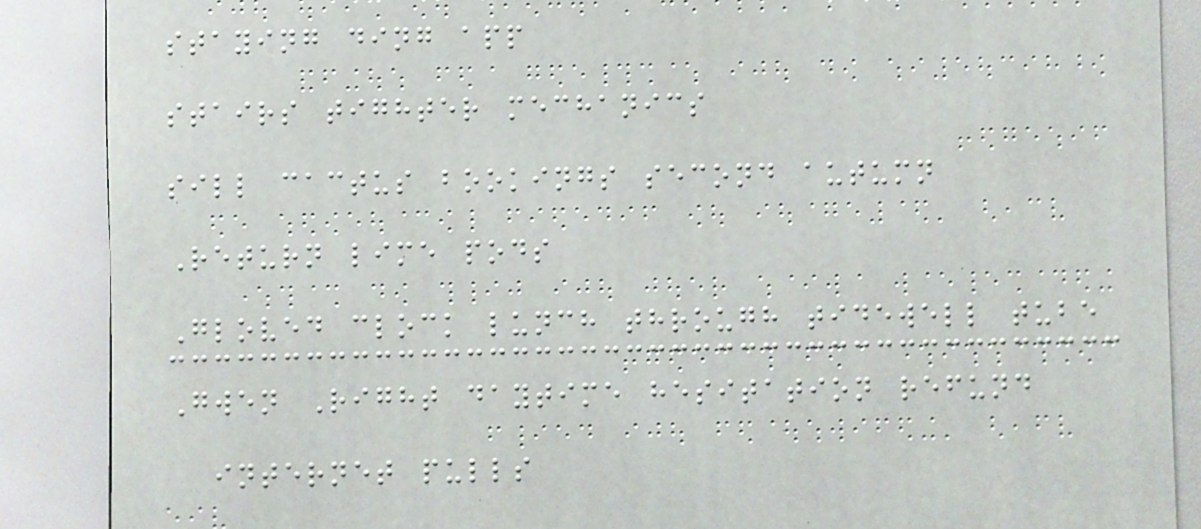staying ding app
stairs tighter mechanics
sill cactus bookings second autumn
Return lime pods
Gloved clock lunch through tidewell tube
Gwen Right daytime hesitation refund
internet pulls
